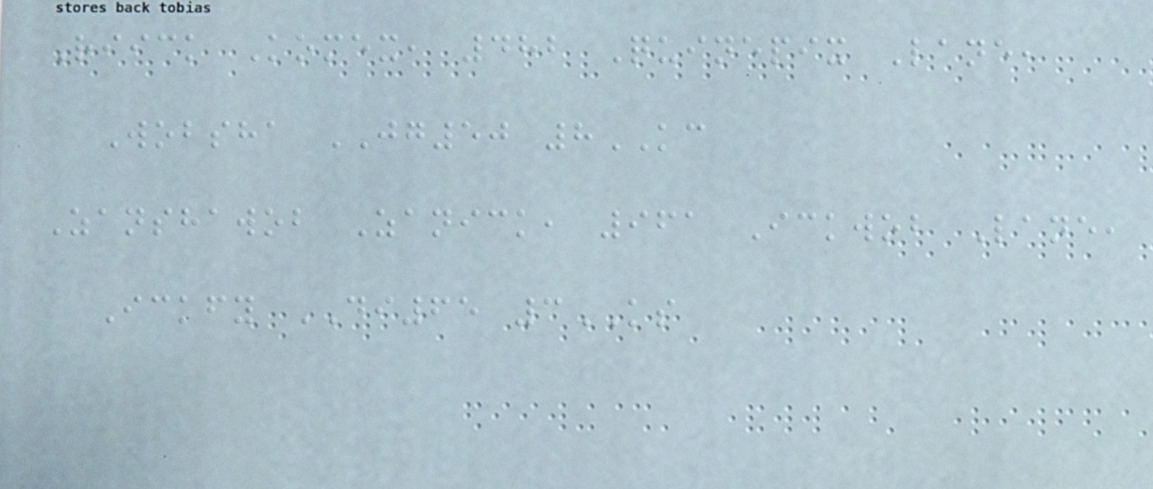Riick Komex, 482 Quinepix Lane,
Wobsha JG50 8KC
Zanshawob Zanick, 961 Ickwob Lane,
Ickfy DI65 3KS
